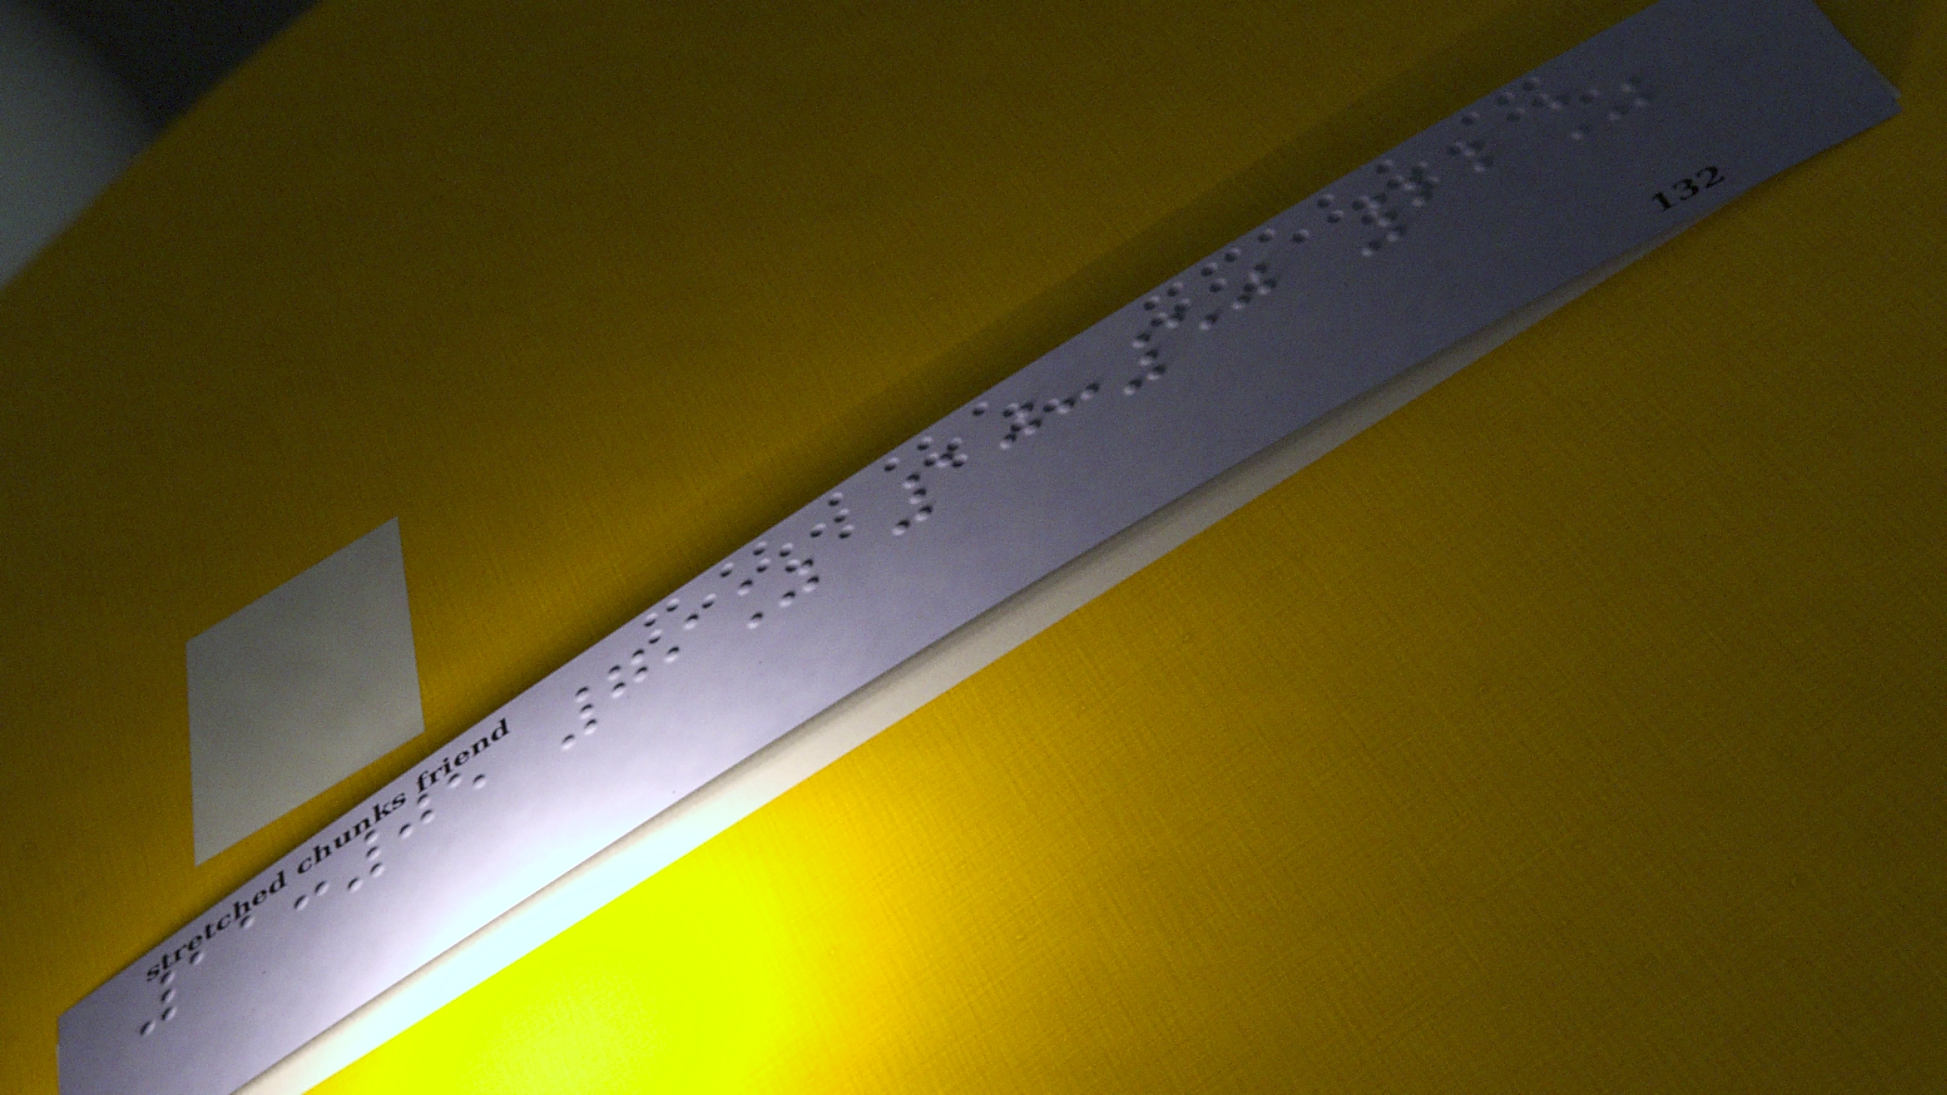11:05 79% 10:50 22%
